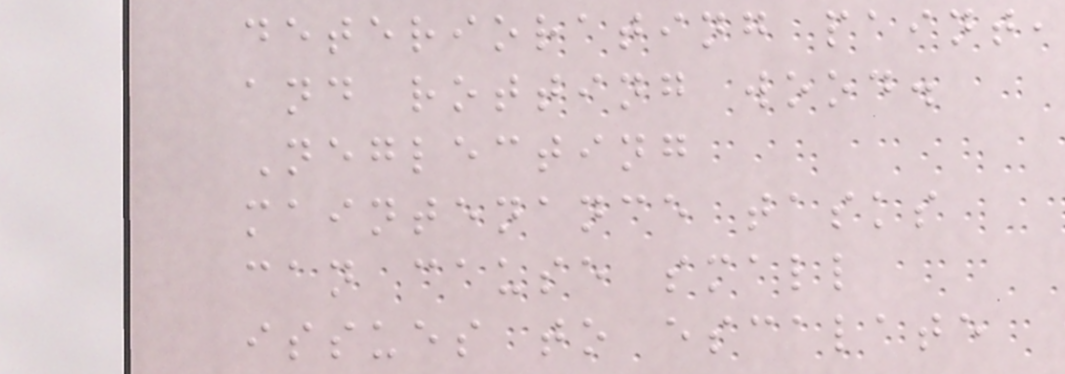deteriorating paint,
and rotting wood.
Neglecting
maintenance tasks
can cause small
issues to escalate
